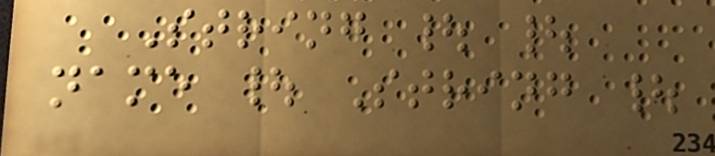String | |
name | String |
